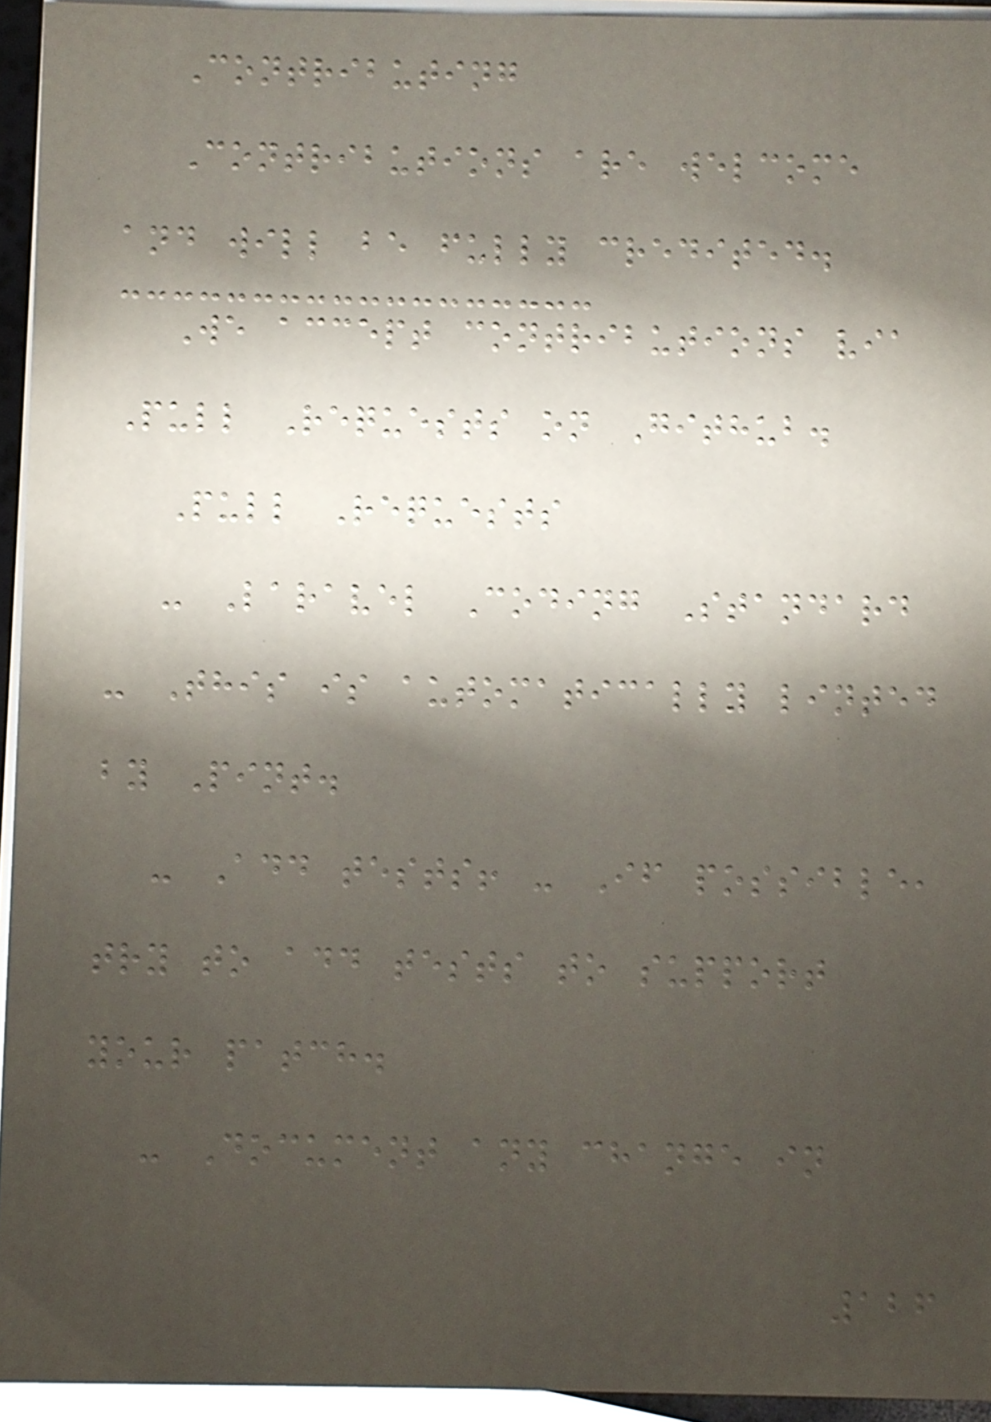Contributing
Contributions are welcome
and will be fully credited.
We accept contributions via
Pull Requests on Github.
Pull Requests
- Laravel Coding Standard
- This is automatically linted
by Pint.
- Add tests! - If possible,
try to add tests to support
your patch.
- Document any change in
126
